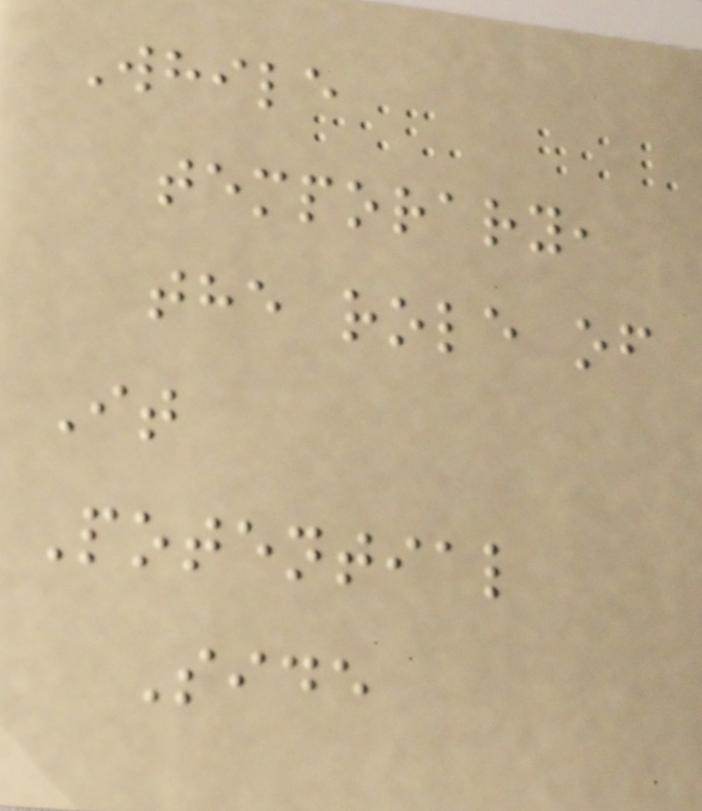While
temporary,
the role of
It
Potential
Side
